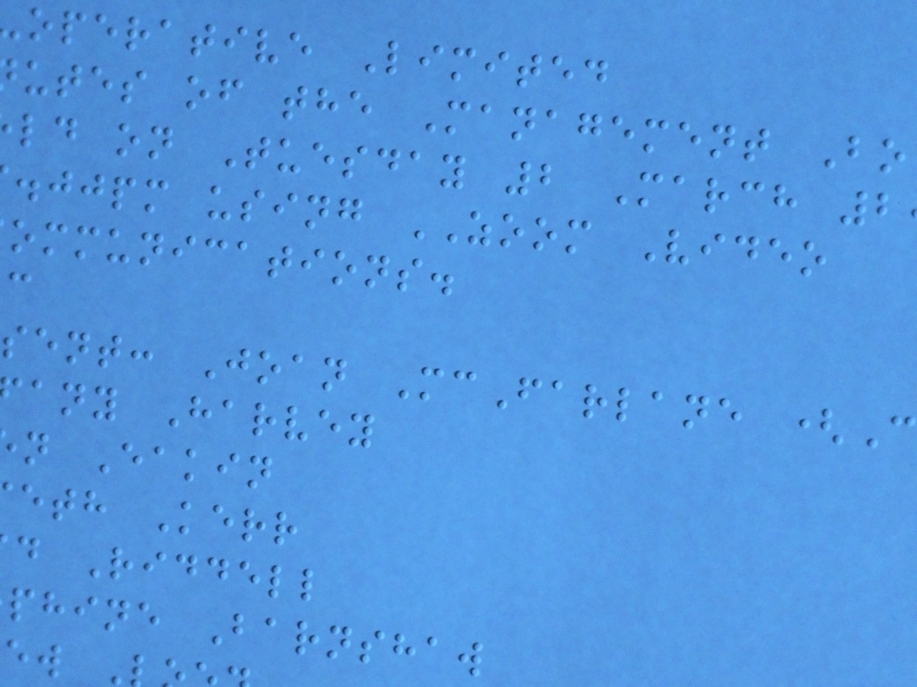operative Limited
utes of the Management Bo
ld on Tuesday 2 March 2
.jjpm using ZOOM Video
ommunications.
sent: Joan McFarlane (C
any Harvey
n Eakin
eth Kerr
d Riddell
phine Barnshaw
